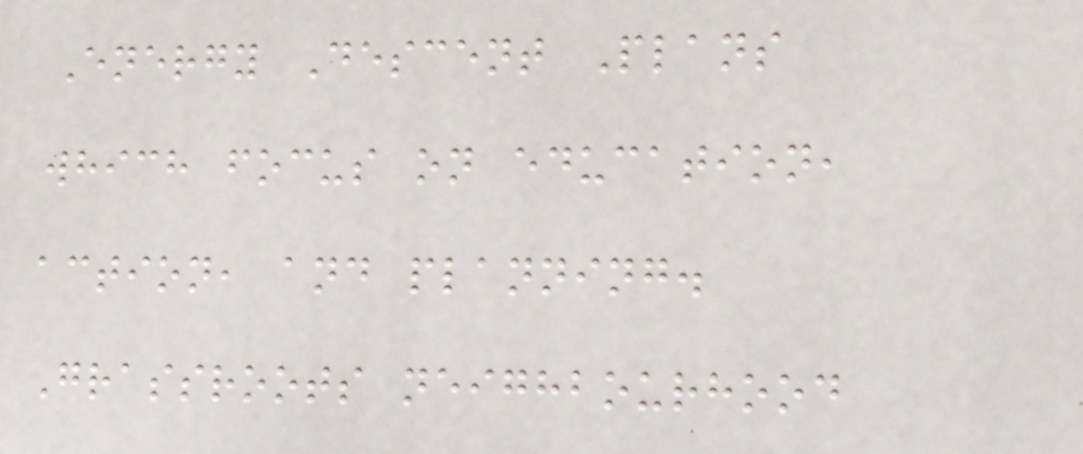Energy Descent Plans
which focus on education,
action, and planning.
Grassroots neighbourhood
